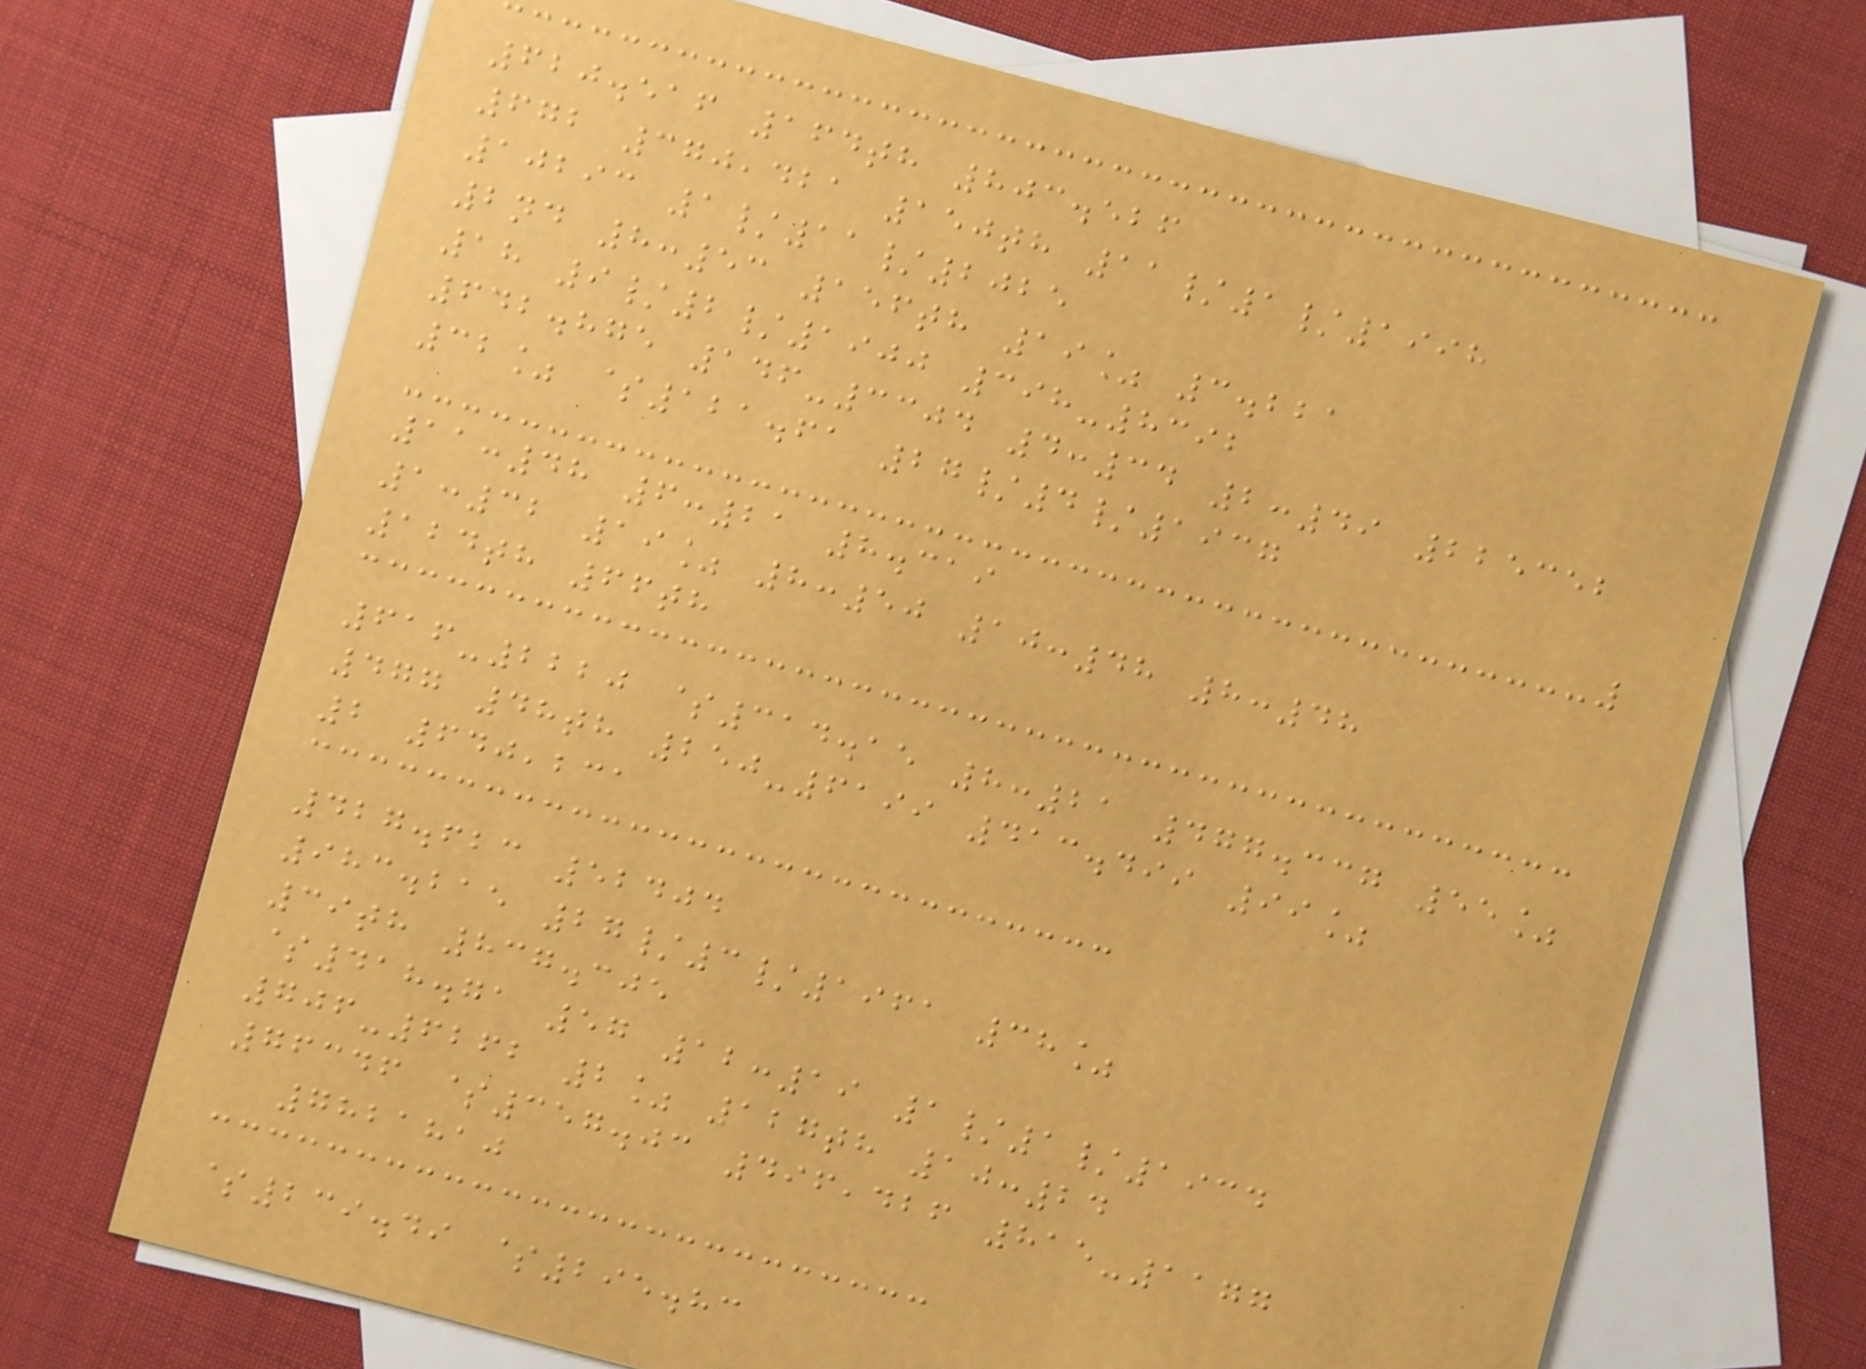620.516 164th 803.526
672 370,421 150th 11/1/1998
10293 1/11/2025
2nd 8:53 156th 19% 3.221
18 9/2/1900 398-8392
642.875 146-3304 4:34 2:49 225352
32% $121.61 27/4/1937
11:48 6:21 8.319
1:32 19% 8:50 10:48 8:48
124th 66th
616-2220 $314.15 8:21 477.337 55%
477 48th 250-6199 413.499 99%
2 640,231
427.623 52404
983.215 27/3/1961 38%
39th 837.305
$418.71 57 12:19 1/1/1934
706-6262 2% 127th 10:24
76346 $357.03 496,426 815-1177
7821810
$239.49 $295.83
